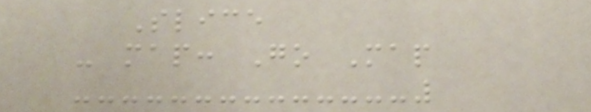Slice
- map: Go Map
